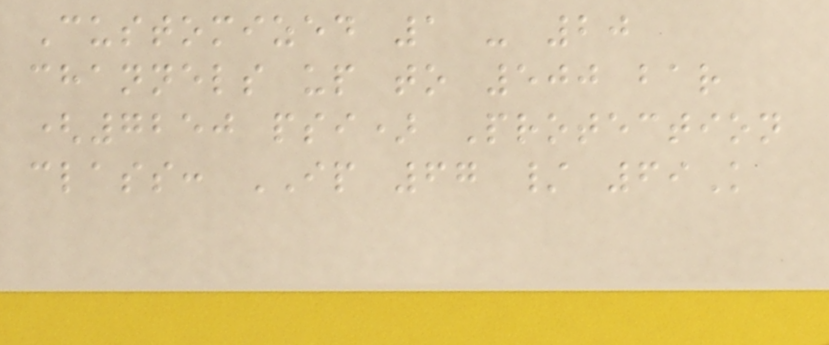Customized 1 - 20
channels up to 500 bar
(7250 psi) Protection
class: IP 67 / 69K
